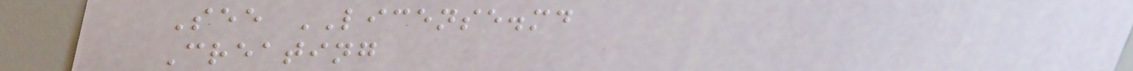See LICENSE.md
Creating
